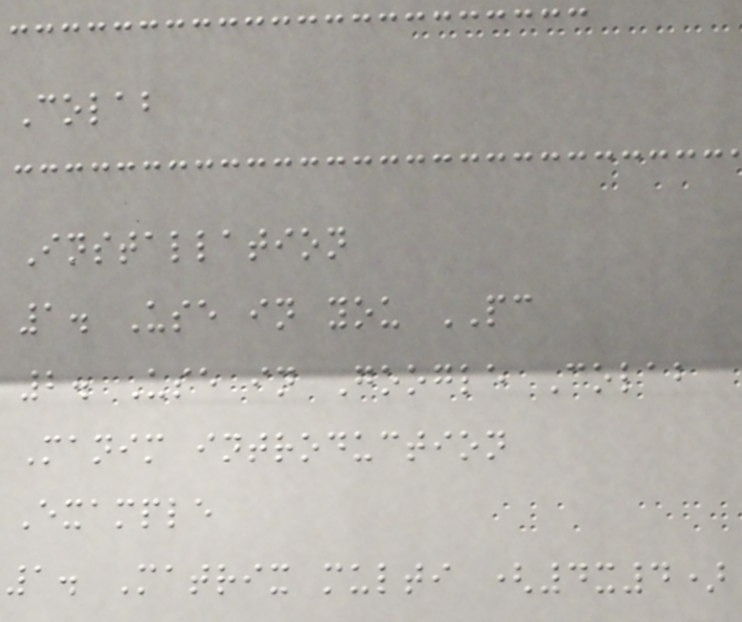Colab
Installation
1. Use in you PC
2. Use in Google Colab
Manim introduction
Example
1. Matrix multi (4x4)
